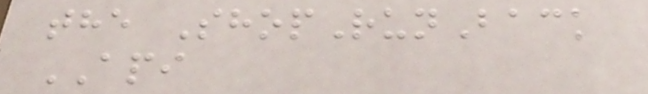the ShopRunBack
API
